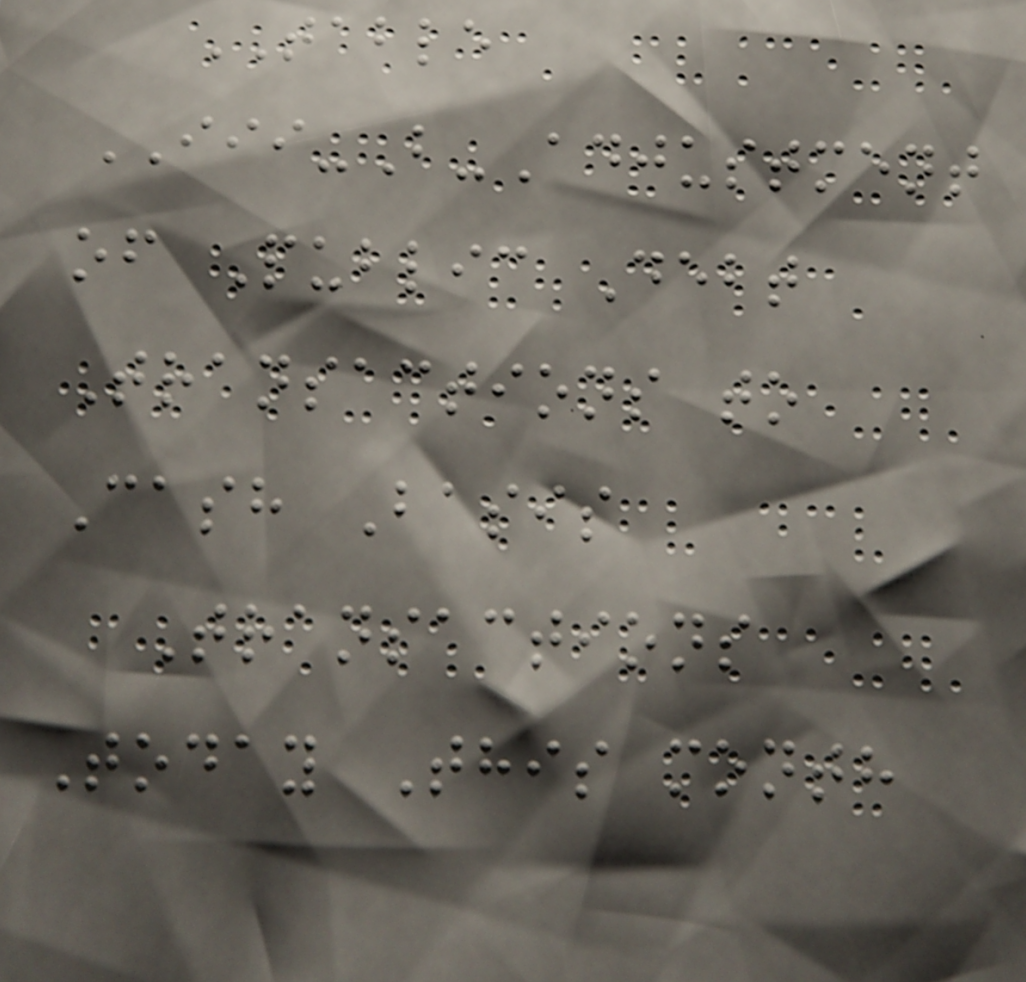TABLE
III-B-Adjustment
of Public Debt
Transactions to
Cash Basis
Transactions
Today This month
